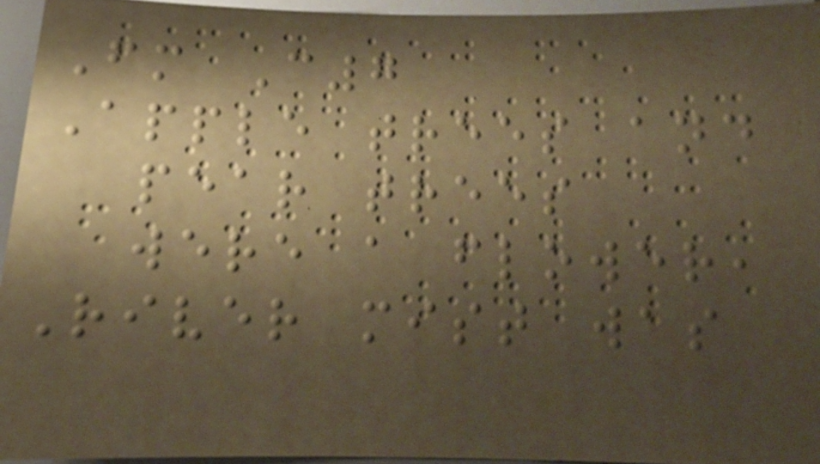Fm C7
Apple trees and
pear trees
were a flower,
River mist was
